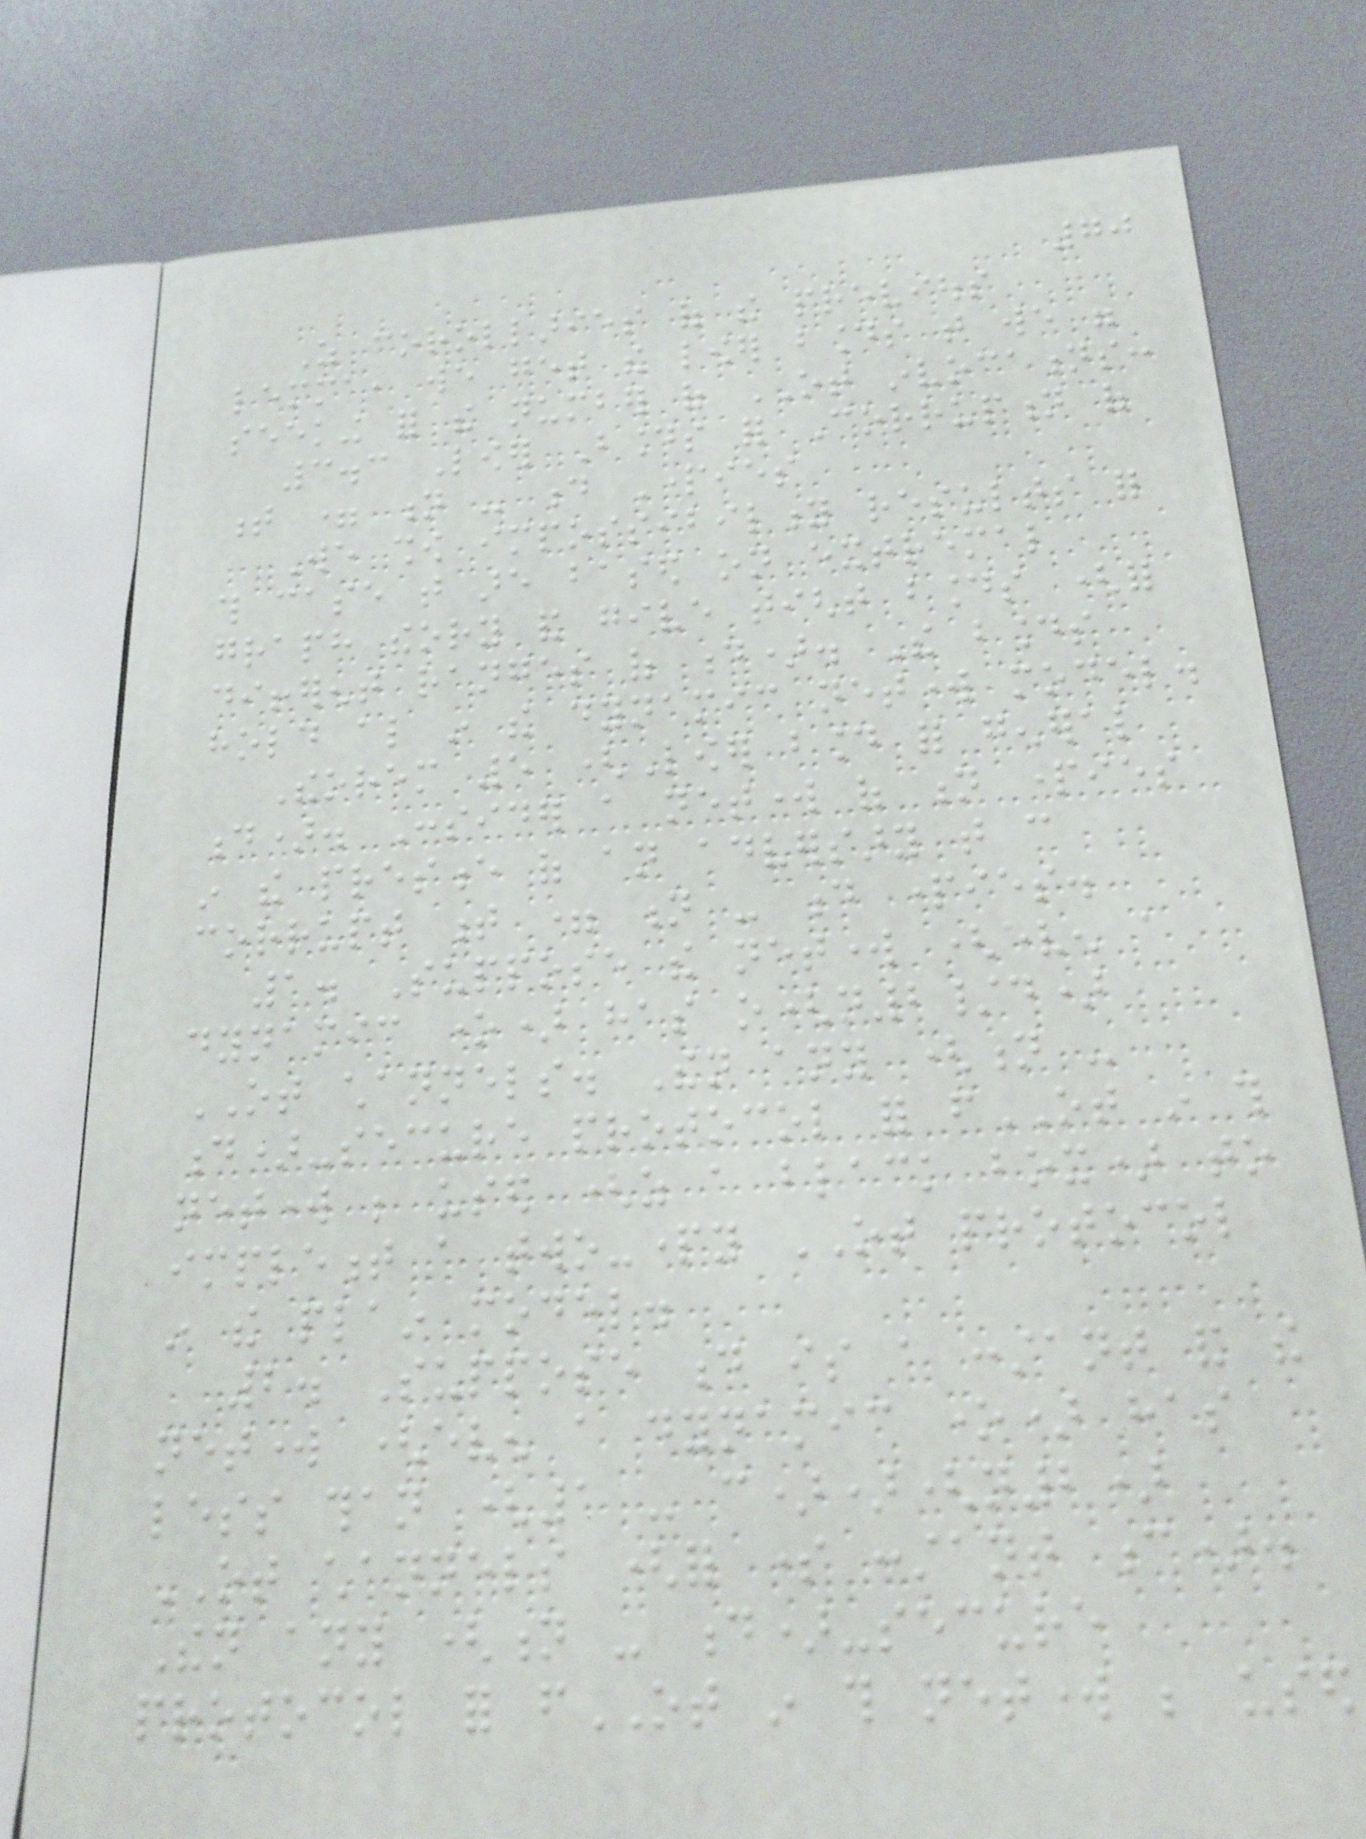70
As corollaries of the previous
lemma, we get the lower bounds that we were
seeking for the number of OT invocations:
3.3 Lower Bounds for Corruption of
t = n - d Parties
We show impossibility results for
this case that are based on extremal
graph theory and give tight bounds (for
different ranges of d). The bounds
hold also in the dynamic network model.
Theorem 5 (Lower bound for general
d). Consider a network of n parties
in the presence of an adversary that can
corrupt t = n - d parties.
1. Suppose the network (even a
dynamic one) has o(n2/d)
OT channels. Then any (n -
d)-secure protocol for fOT in this
network be used (as a black box) to
implement a two-party OT protocol
in the plain model.
2. Suppose d is a constant and the
network (even a dynamic one) has
less than (1 - c))(n2)
OT channels (for some constant c).
Then any (n - d)-secure
protocol for fOT in this network be used
